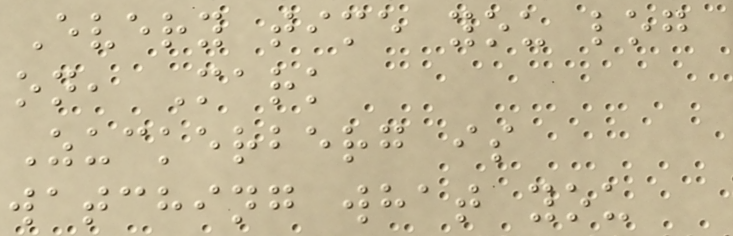Every time you log
on, Mark
Zuckerberg is
watching what you
